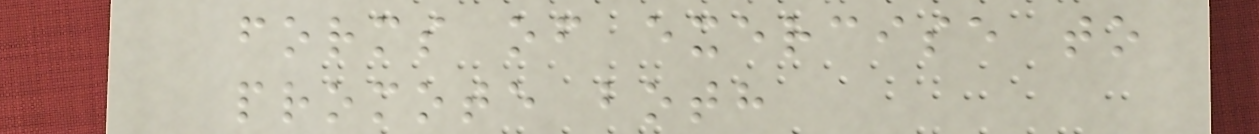forms of exercise to
promote both
